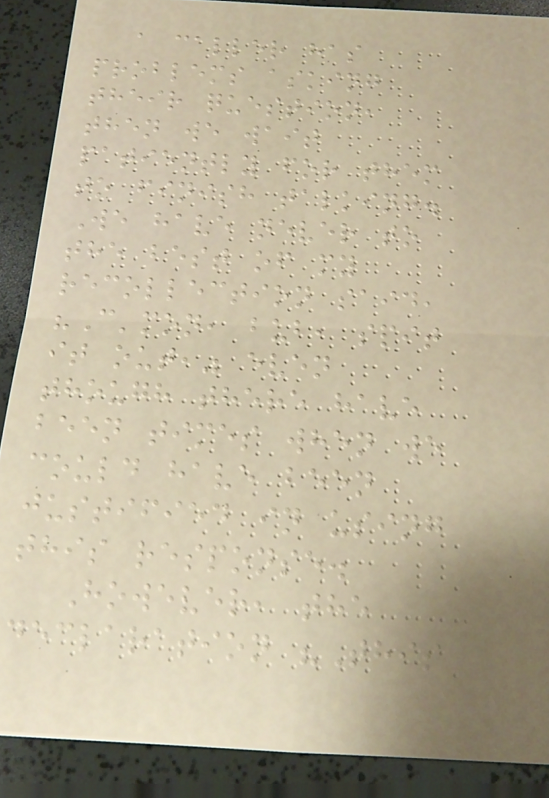a caller has
problems asking
their question,
then we wait
patiently for them
to finish talking.
We have never to
the best of my
recollection said,
"C'mon, bub, spit
it out," even
though there have
been times when we
could have been
justified in using
this response.
However, the
declaration "This
